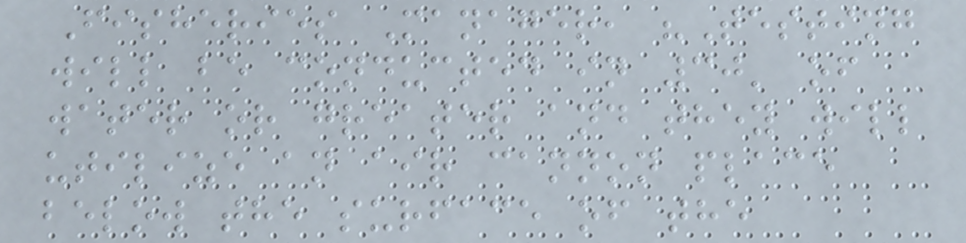Fisheries Manager, "Testing
will be conducted in 30' of
water or greater and they will
utilize an air cannon place
below the surface of the
